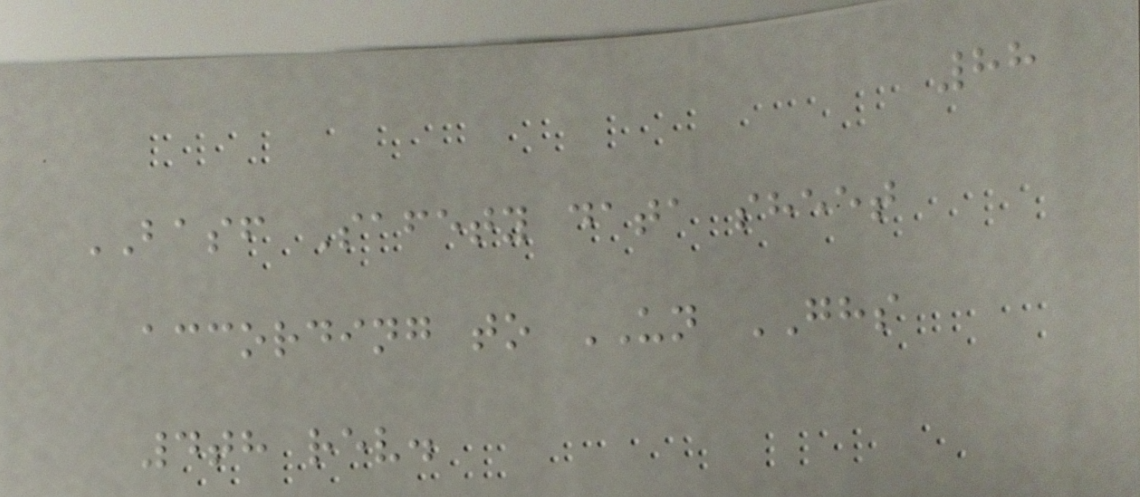88
BASF Safety data sheet
according to UN GHS
4th rev.
